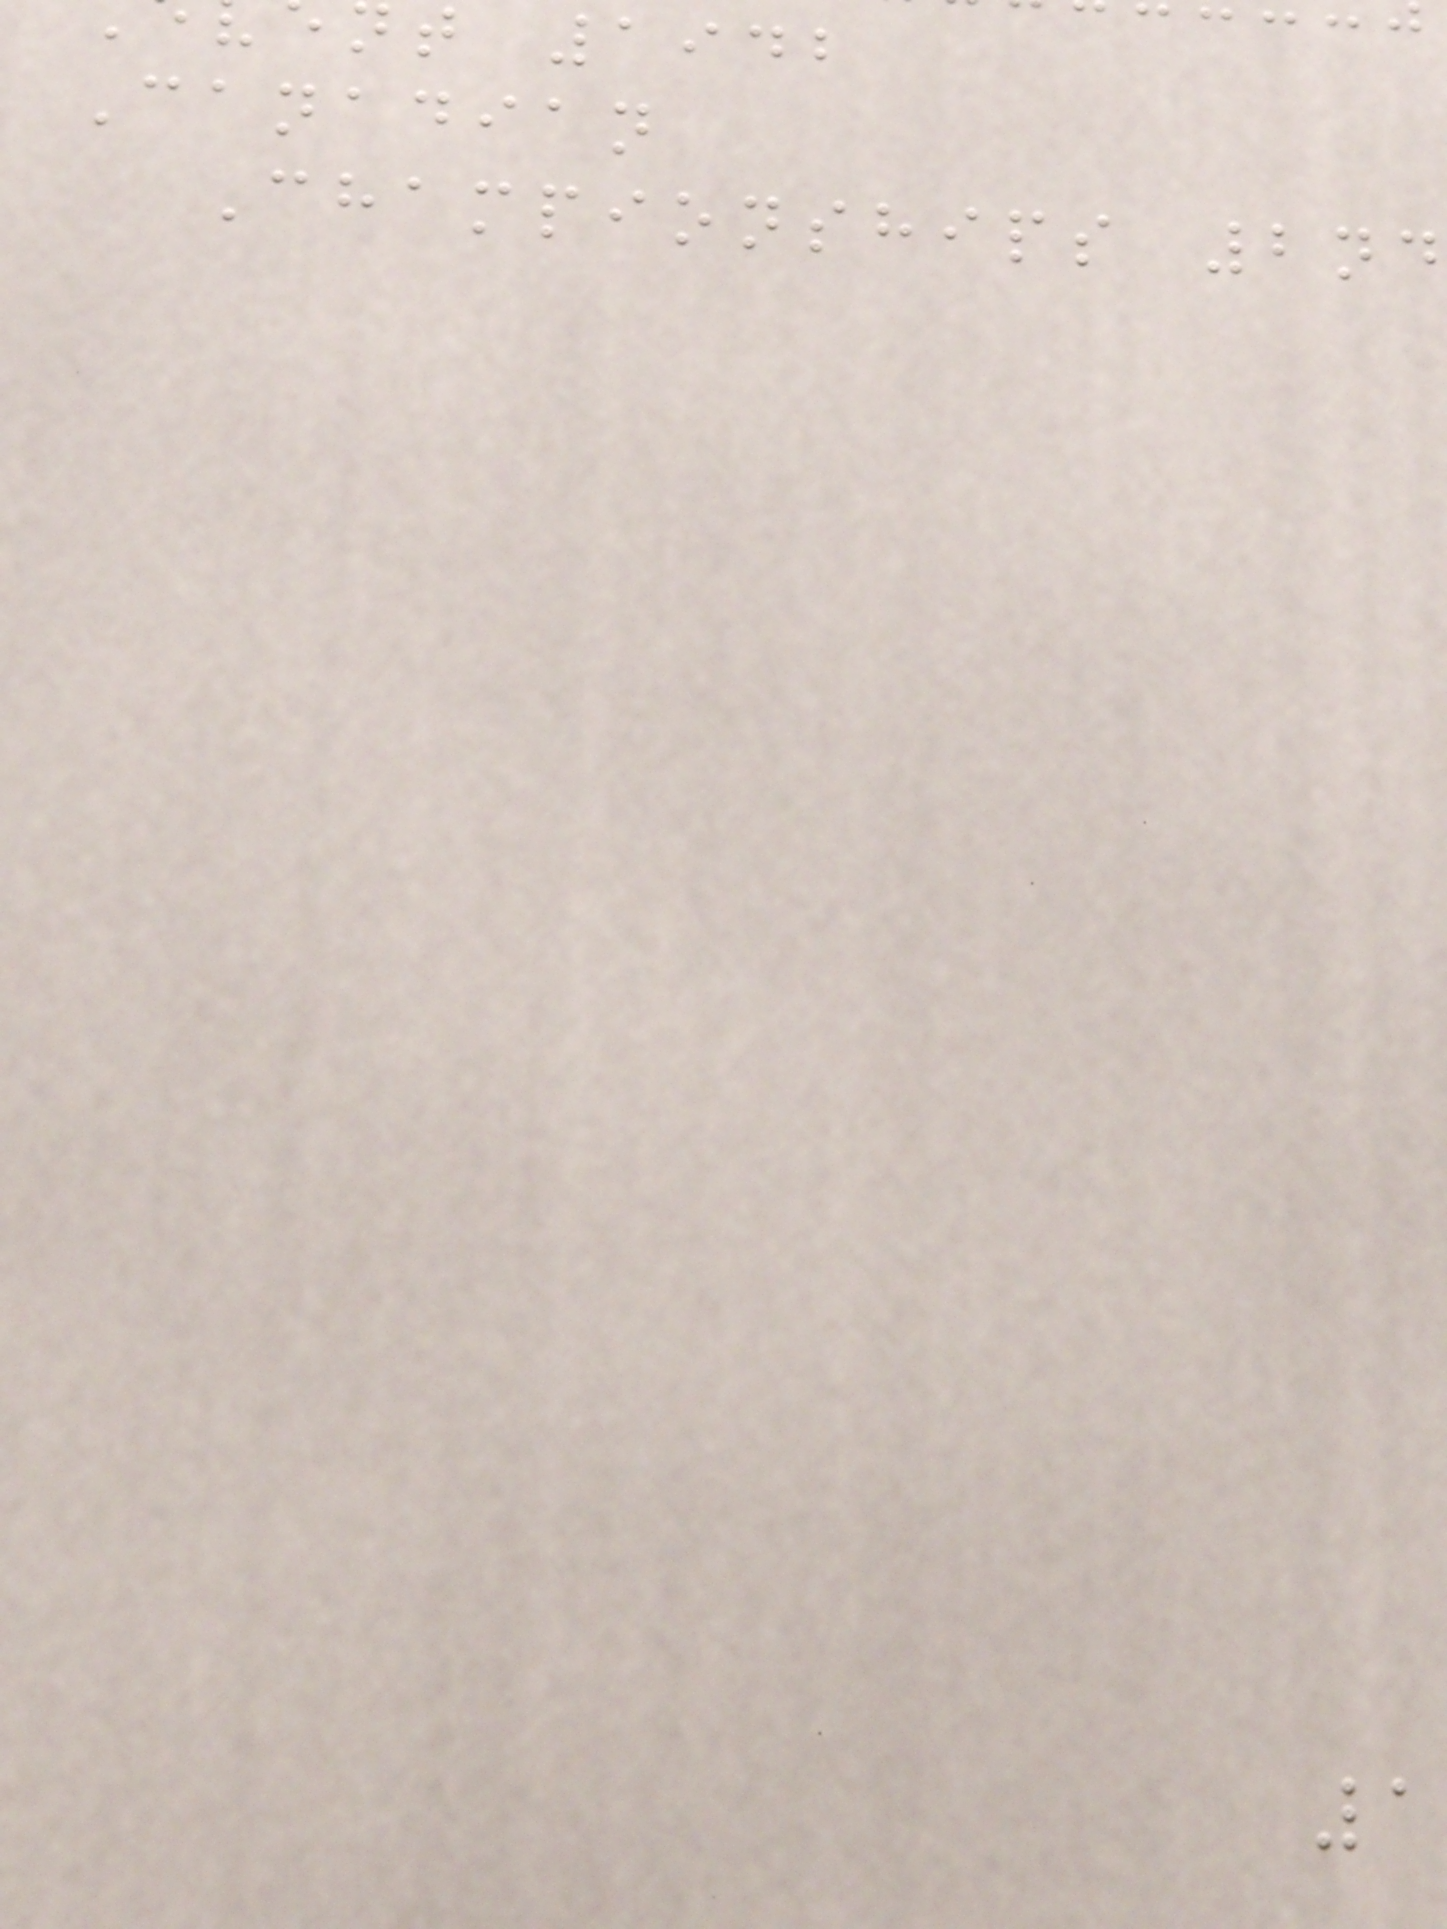t 1942
Canadian
Championships 2nd
